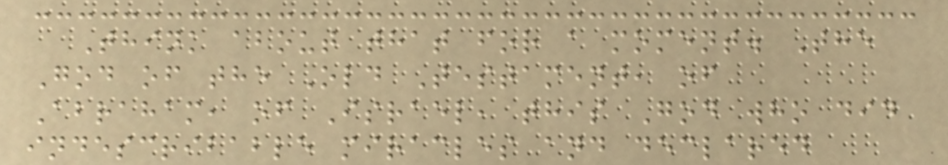Think about that for a moment. The
God of the Old Testament, of
Abraham, of Israel, this God who did
indescribable miracles and declared
